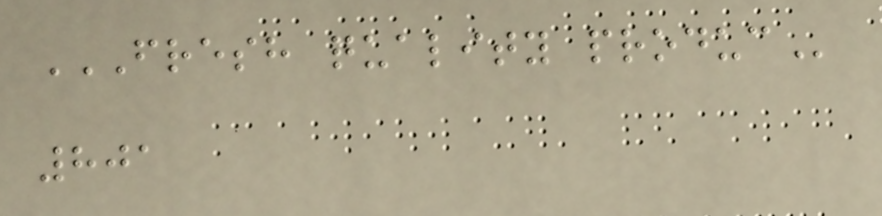FRESH QUALITY PRODUC
801
